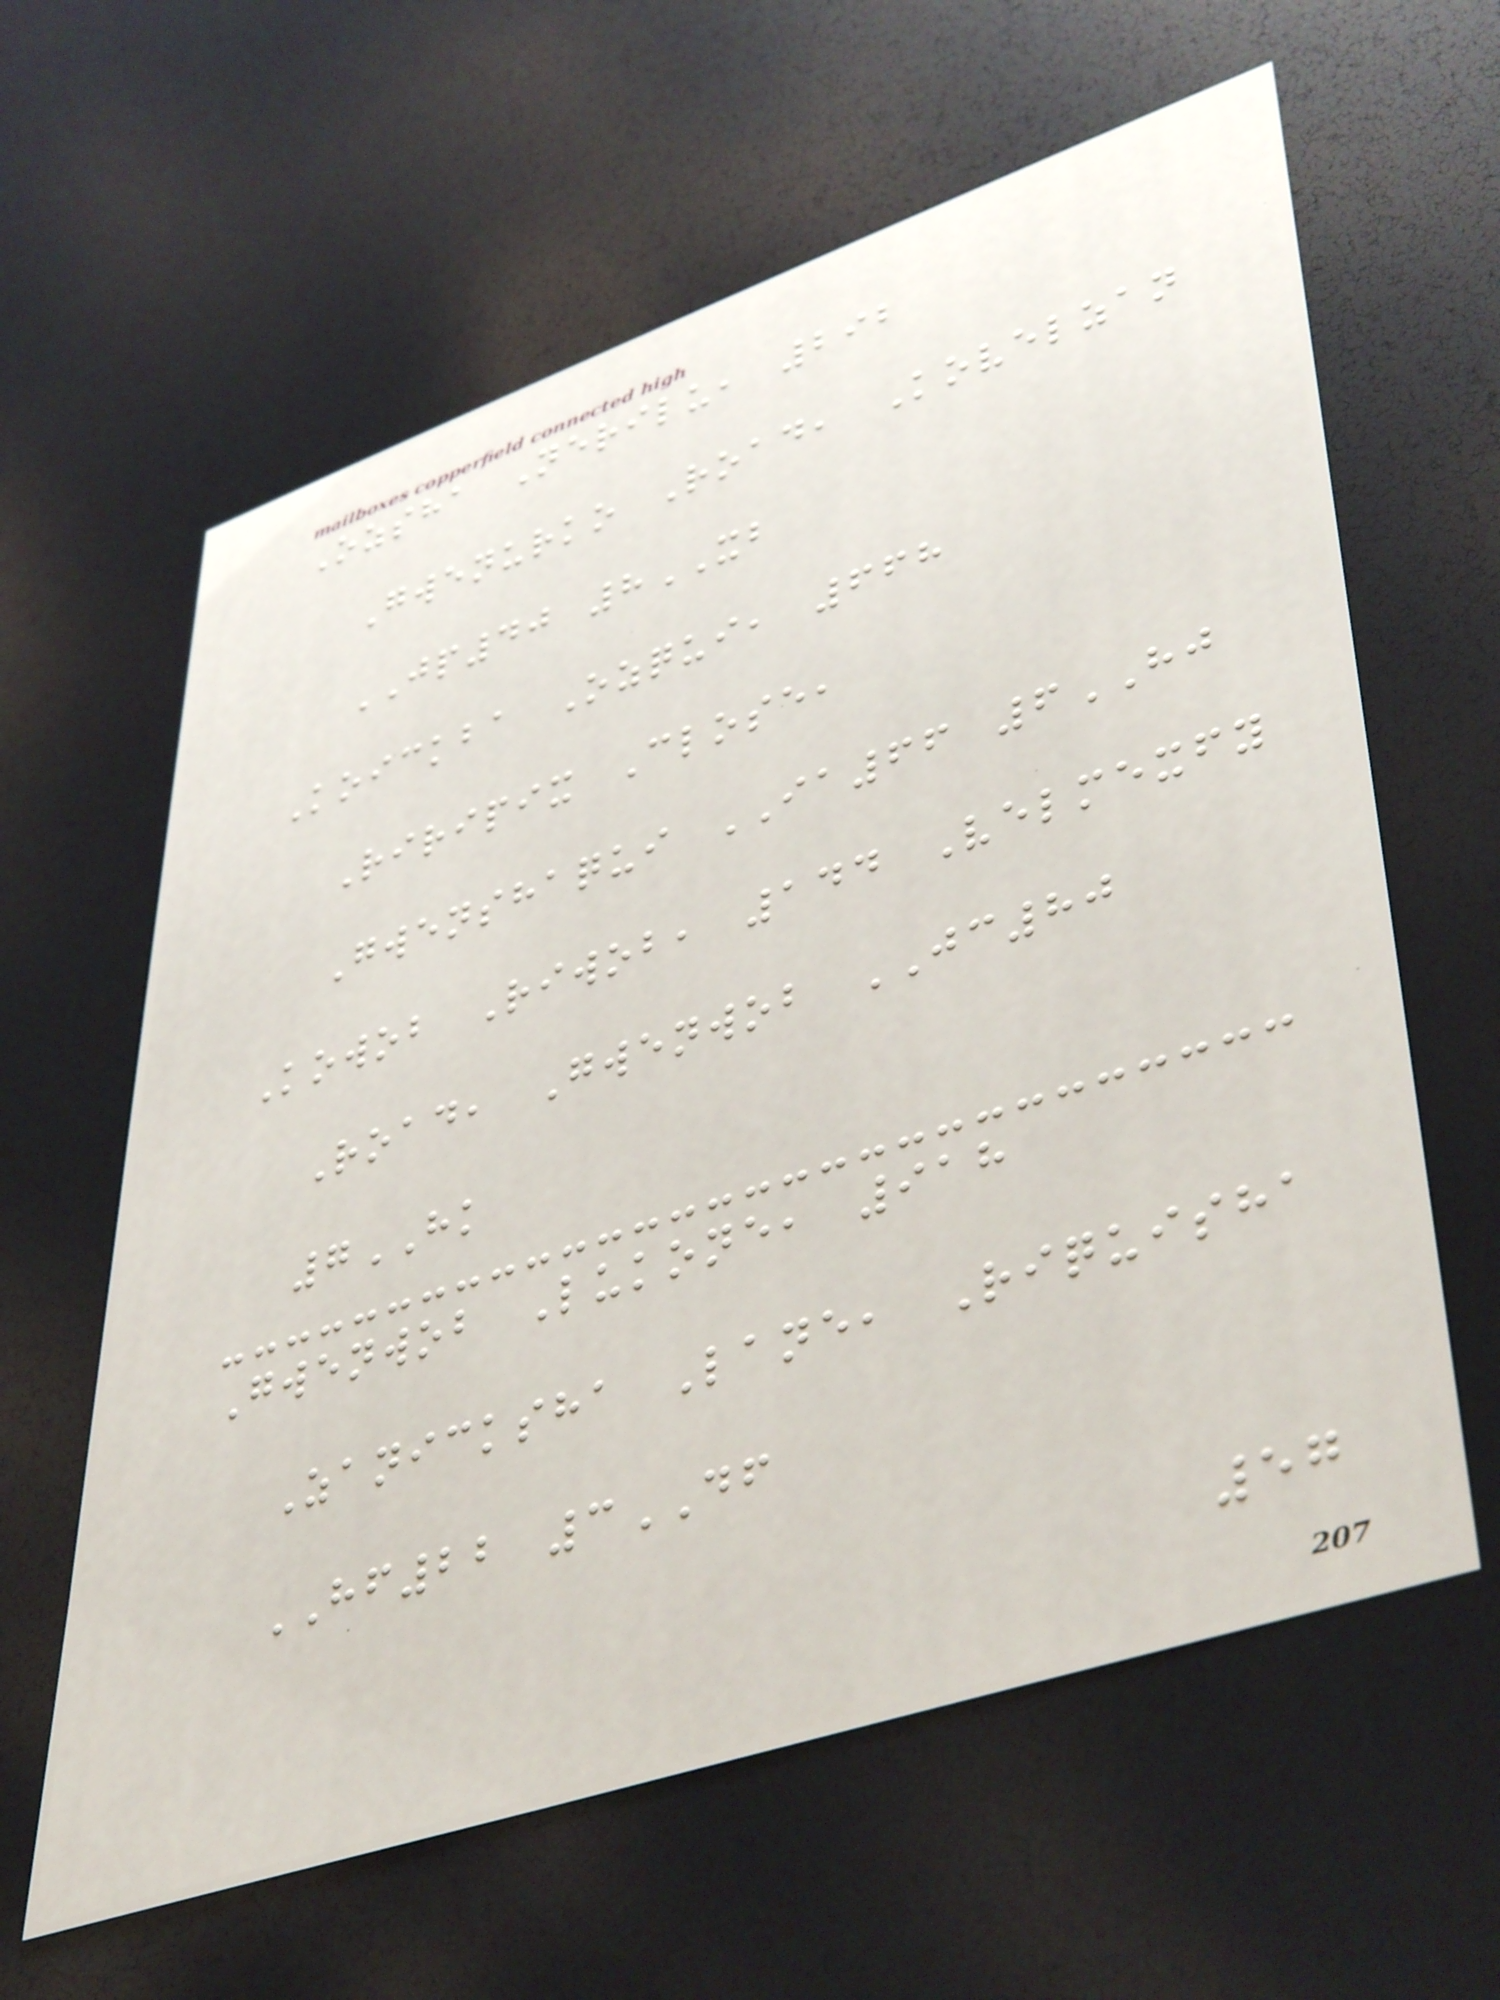Ozsha Nerilu, 292
Gwenurko Road, Kovelzan
JP40 8XB
Koickba Ozqui, 668
Riripix Close,
Gwenshaqui IA66 6HJ
Kowob Riwob, 144 Velmexfy
Road, Gwenwob JC80
7HK
Gwenwob Lukone, 918
Zanicksha Lane, Riquisha
HF22 3DF
57
